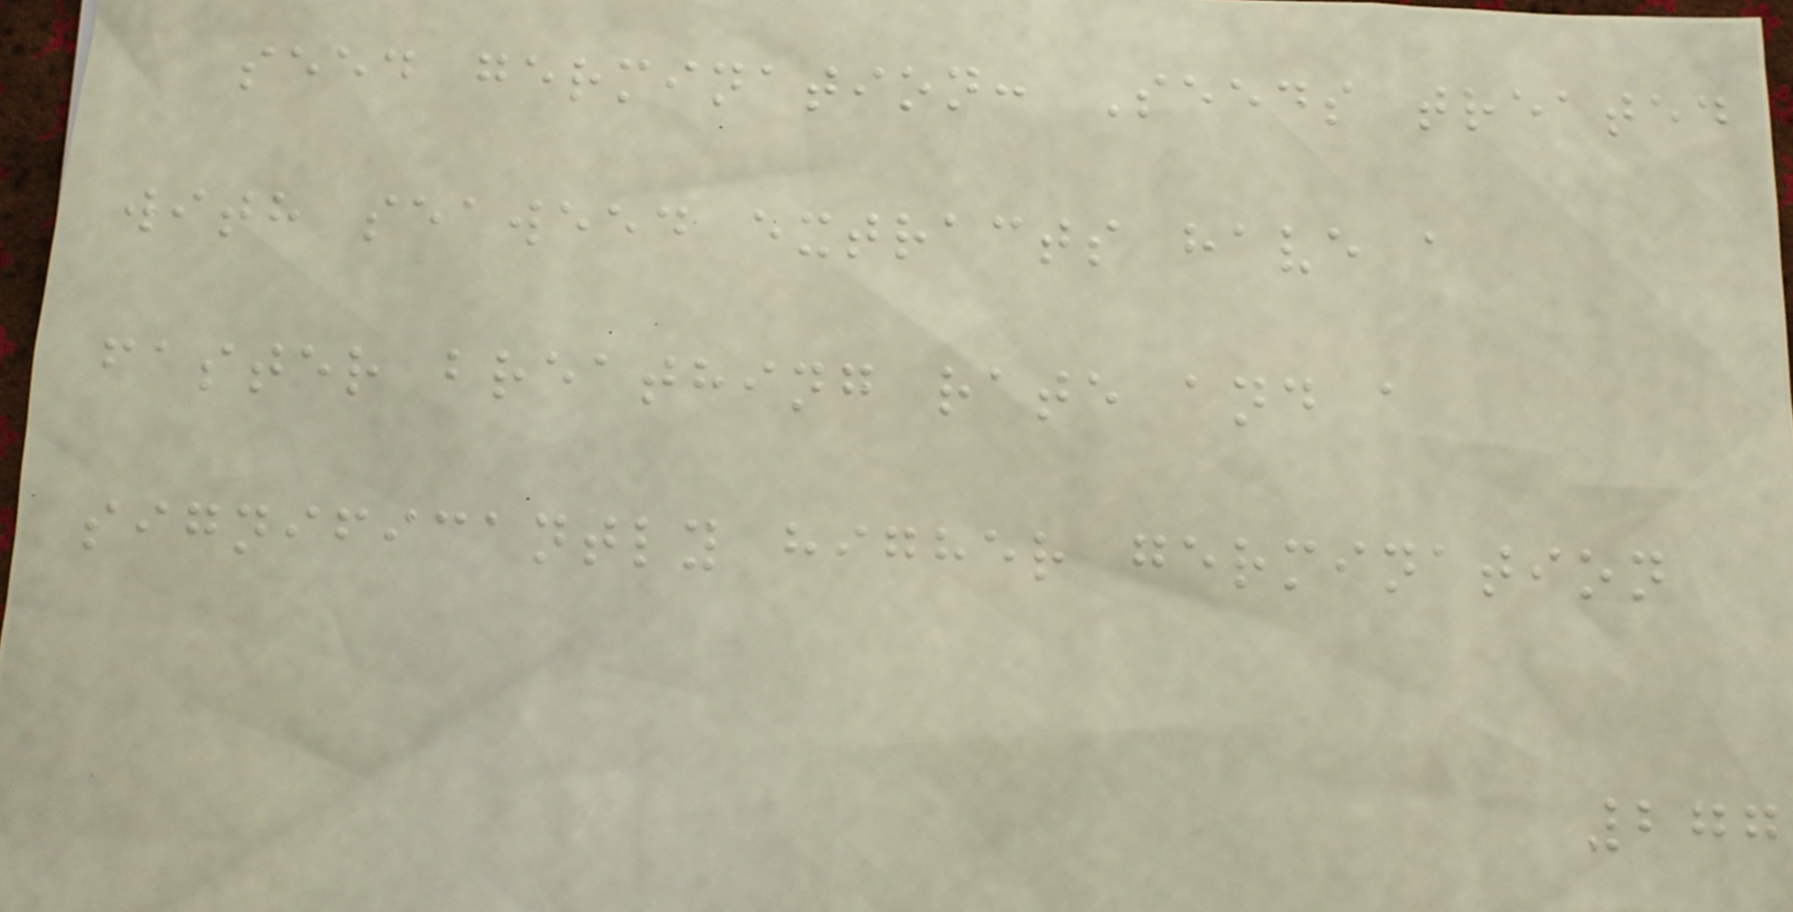seed germination: Seeds treated
with seaweed extracts have a
faster breathing rate and a
significantly higher germination
277
